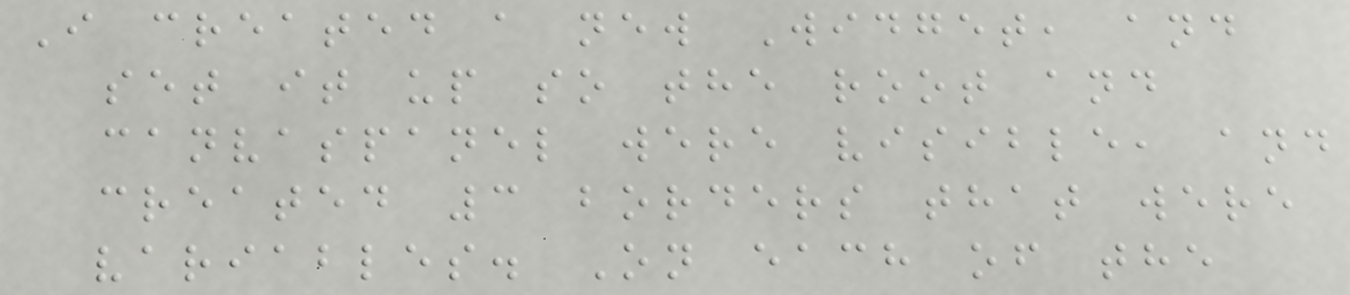I created a new Widget, and
set it up so the root and
canvaspanel were visible, and
created 3 borders that were
variables. On each of the
